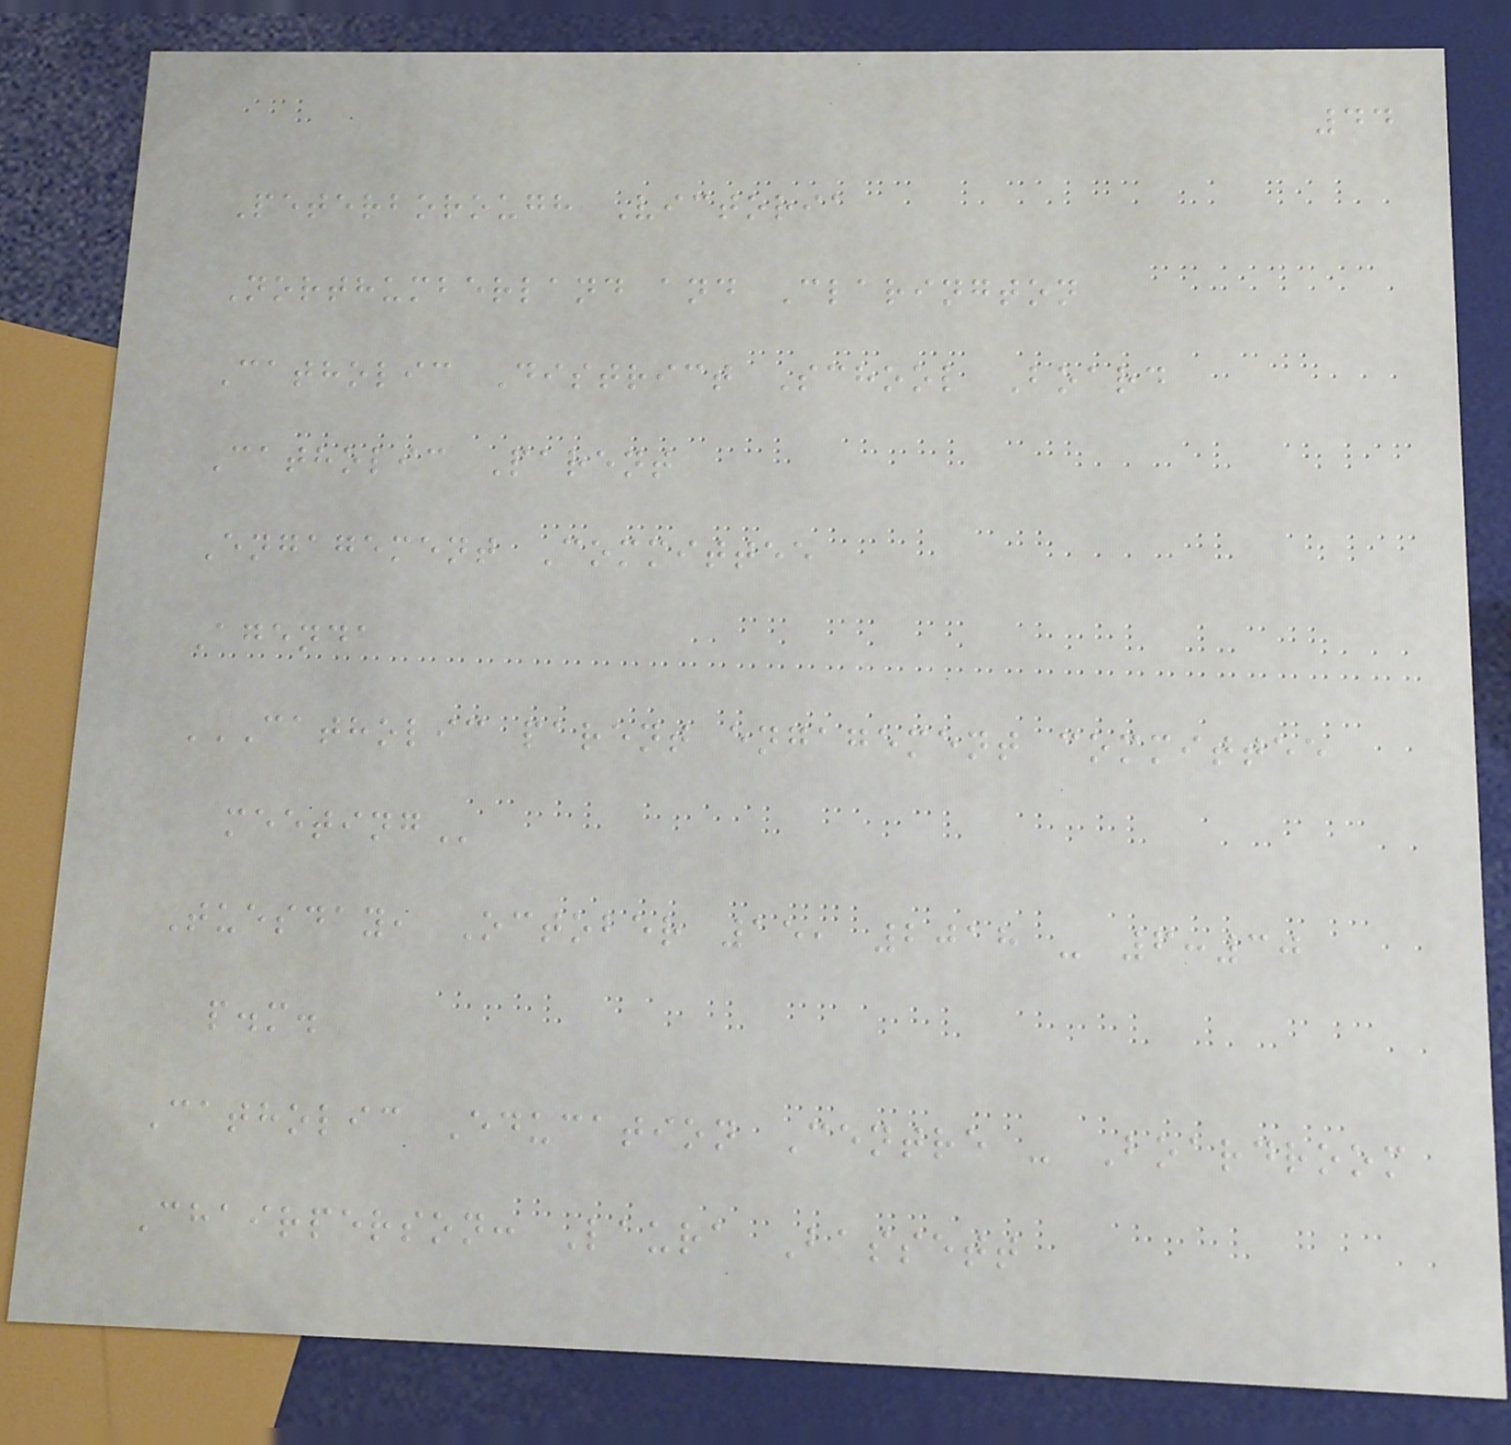44
Peterborough Victoria
Northumberland and Clarington
Catholic District School Board
Catholic Parent
Engagement Committee
Agenda
CATHOLIC PARENT ENGAGEMENT COMMITTEE
MEETING
Tuesday, October 15, 2018 - 6:30
p.m.
Catholic Education Centre - Boardroom
Chairperson: Laura Bassett
